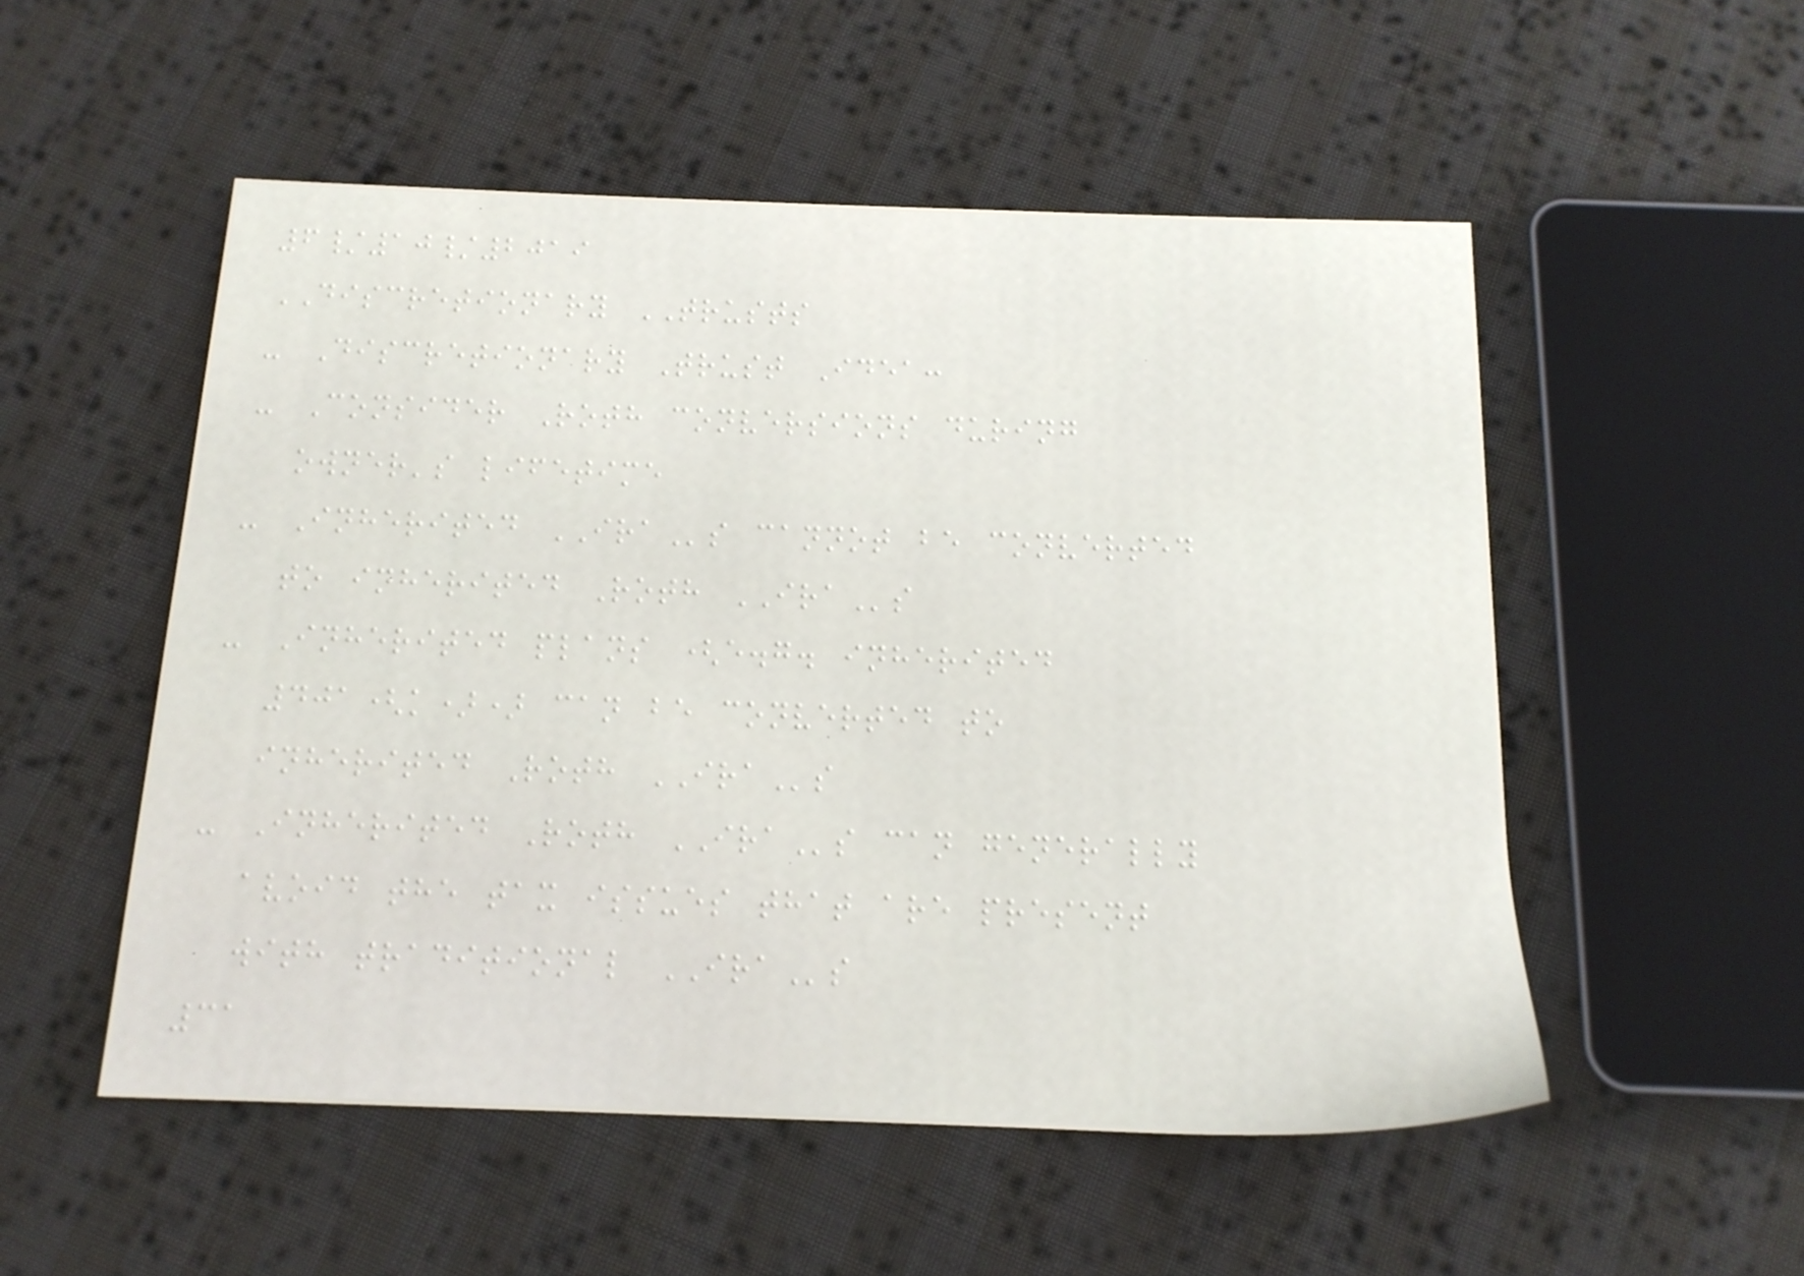6/10/2019
DISCRETIONARY TRUSTS
- Discretionary Trust Idea:
- Consider Roth conversions during
owner's lifetime
- Inherited IRAs cannot be converted
to inherited Roth IRAs
- Inherited plans (e.g. inherited
401(k)) can be converted to
inherited Roth IRAs
- Inherited Roth IRAs can generally
avoid the tax issues that are present
with traditional IRAs
31
